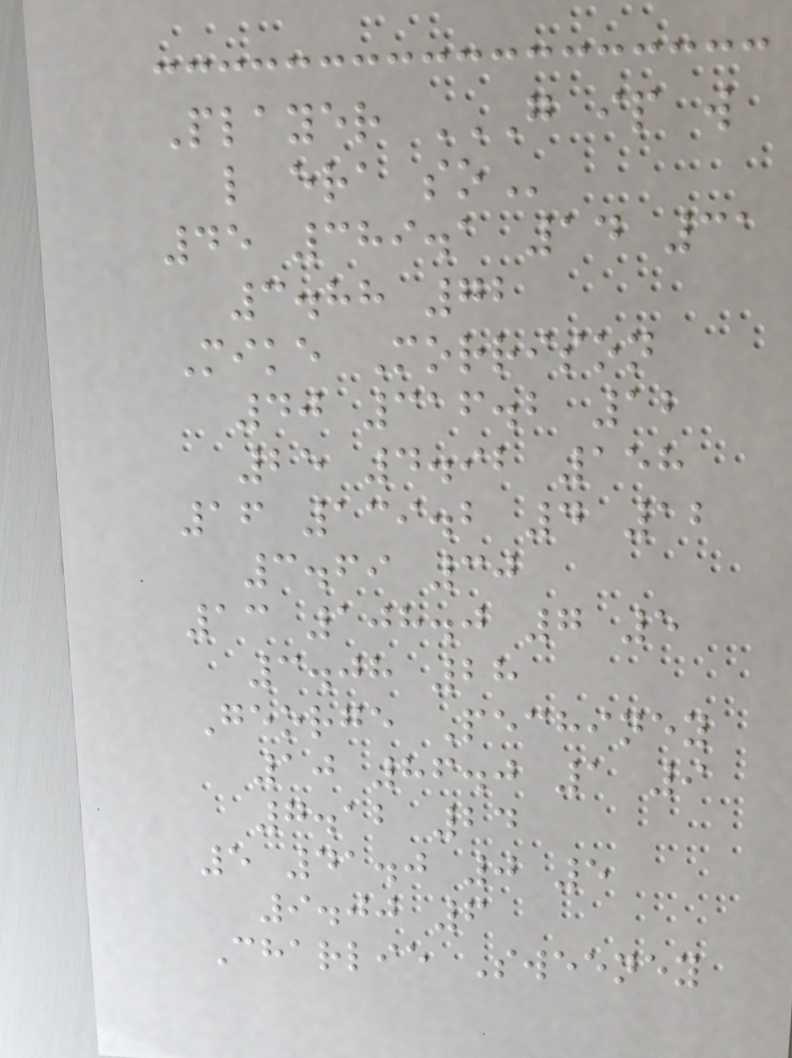Player G IP W
L ERA SO
45 389.1 14 31
3.88 72
Mike Morrison
40 316.2 12
25 4.92 158
16 139.2 4 12
3.69 30
13 108.0 7 5
3.08 28
George Pechiney
10 86.0 1 9
7.12 24
5 41.0 0 5
9.00 6
Charlie Sweeney
